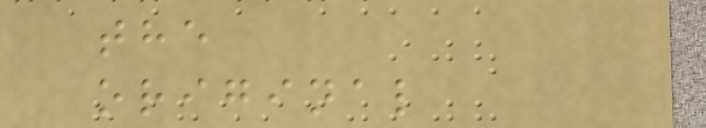the
original
